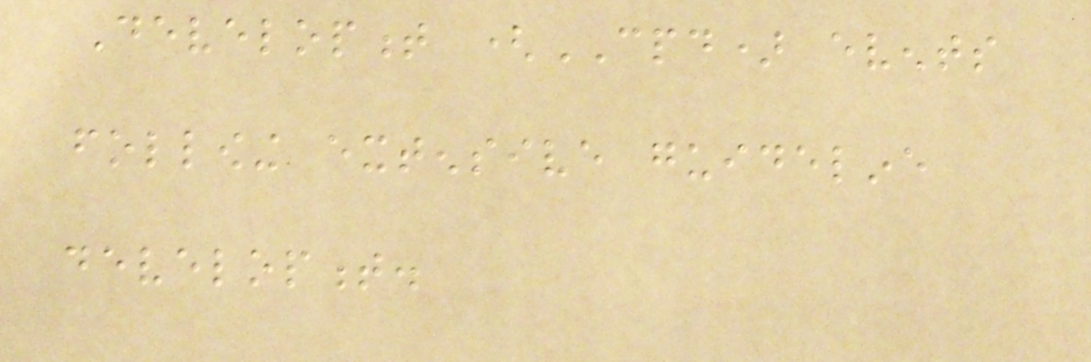Development (CPD) events
following extensive guideline
development.
